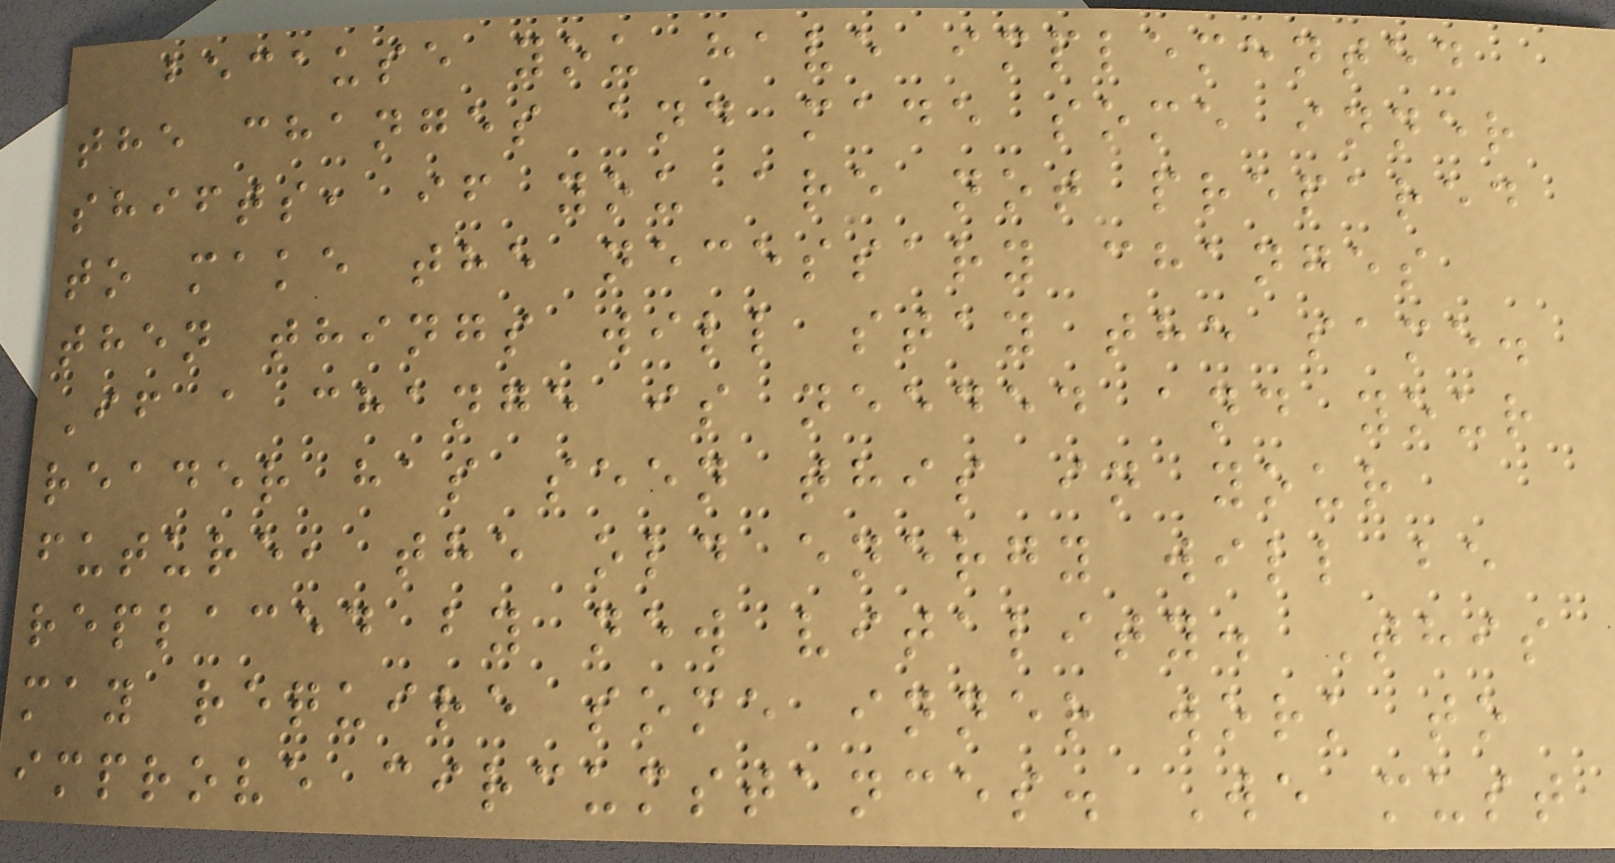because you have implemented
the changes and made some inner
shifts, if you are not prepared
to make the necessary changes
then things will stay the same.
If a change is needed and your
reader has seen this in your
future, the old energy will be
replaced by new vitality. This
may require some inner work to
improve circumstances. We must
